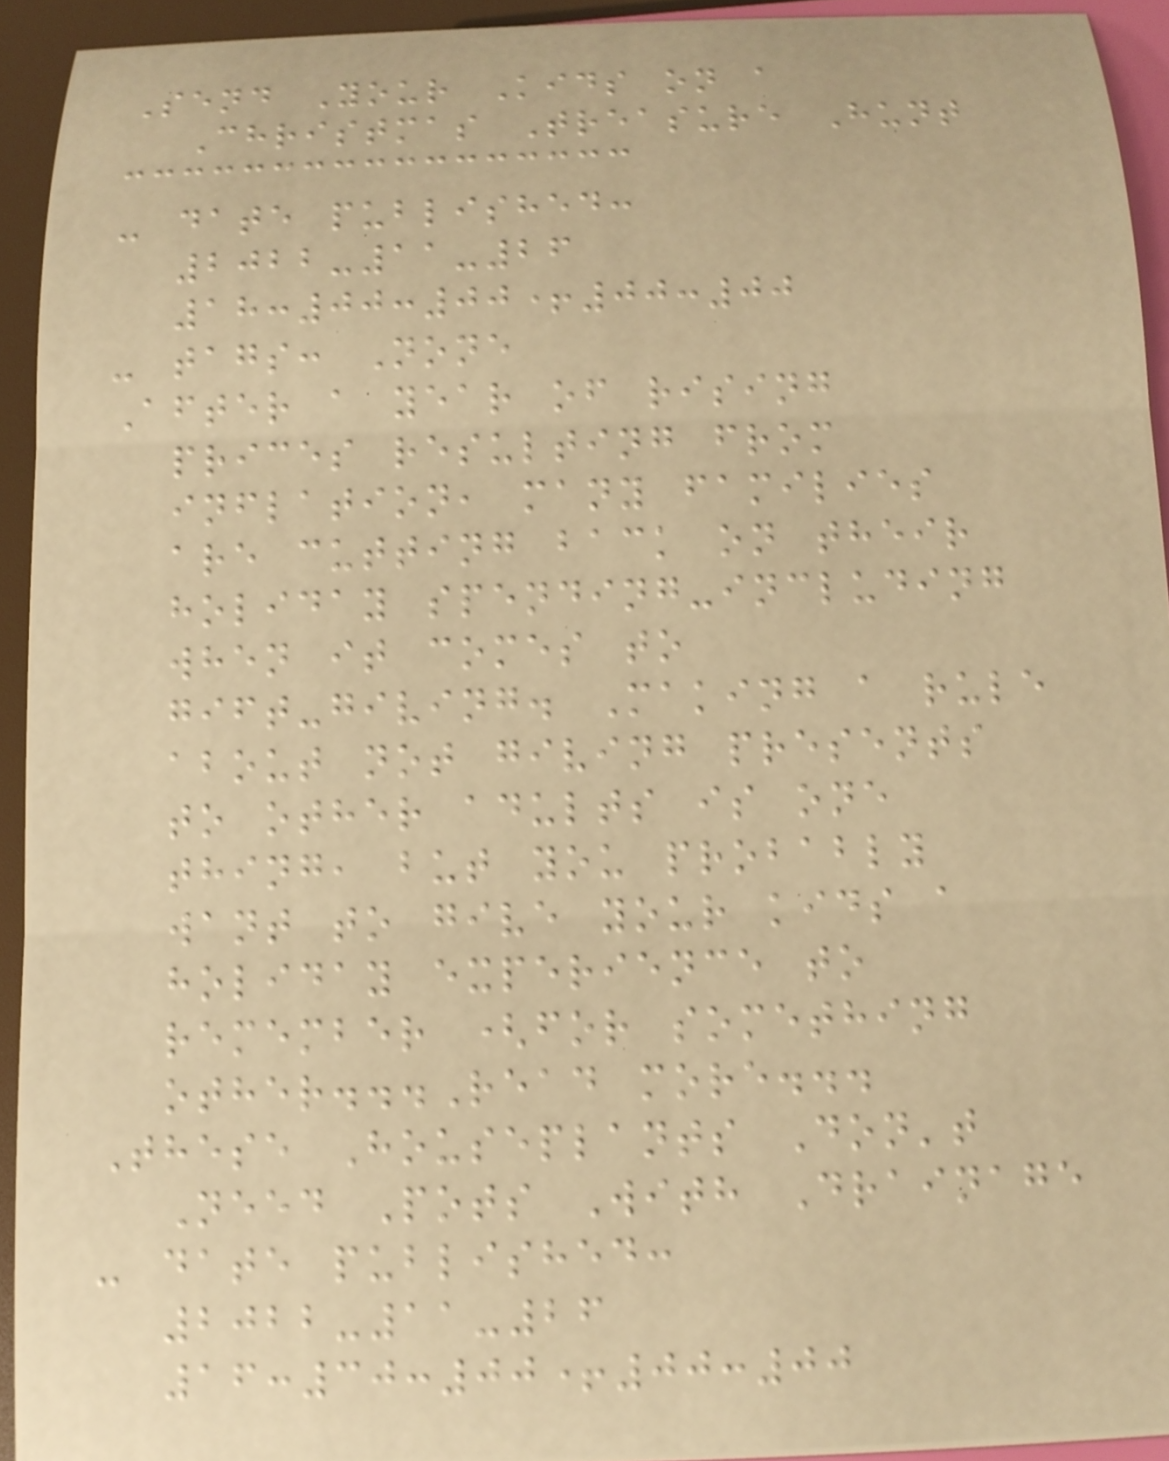Send Your Kids on a
Christmas Treasure Hunt
- date published:
2022-11-26
18:00:00+00:00
- tags: None
After a year of rising
prices resulting from
inflation, many families
are cutting back on their
holiday spending-including
when it comes to
gift-giving. Making a rule
about not giving presents
to other adults is one
thing, but you probably
want to give your kids a
holiday experience to
remember (for something
other...Read more...
These Houseplants Don't
Need Pots With Drainage
- date published:
2022-11-26
16:30:00+00:00
